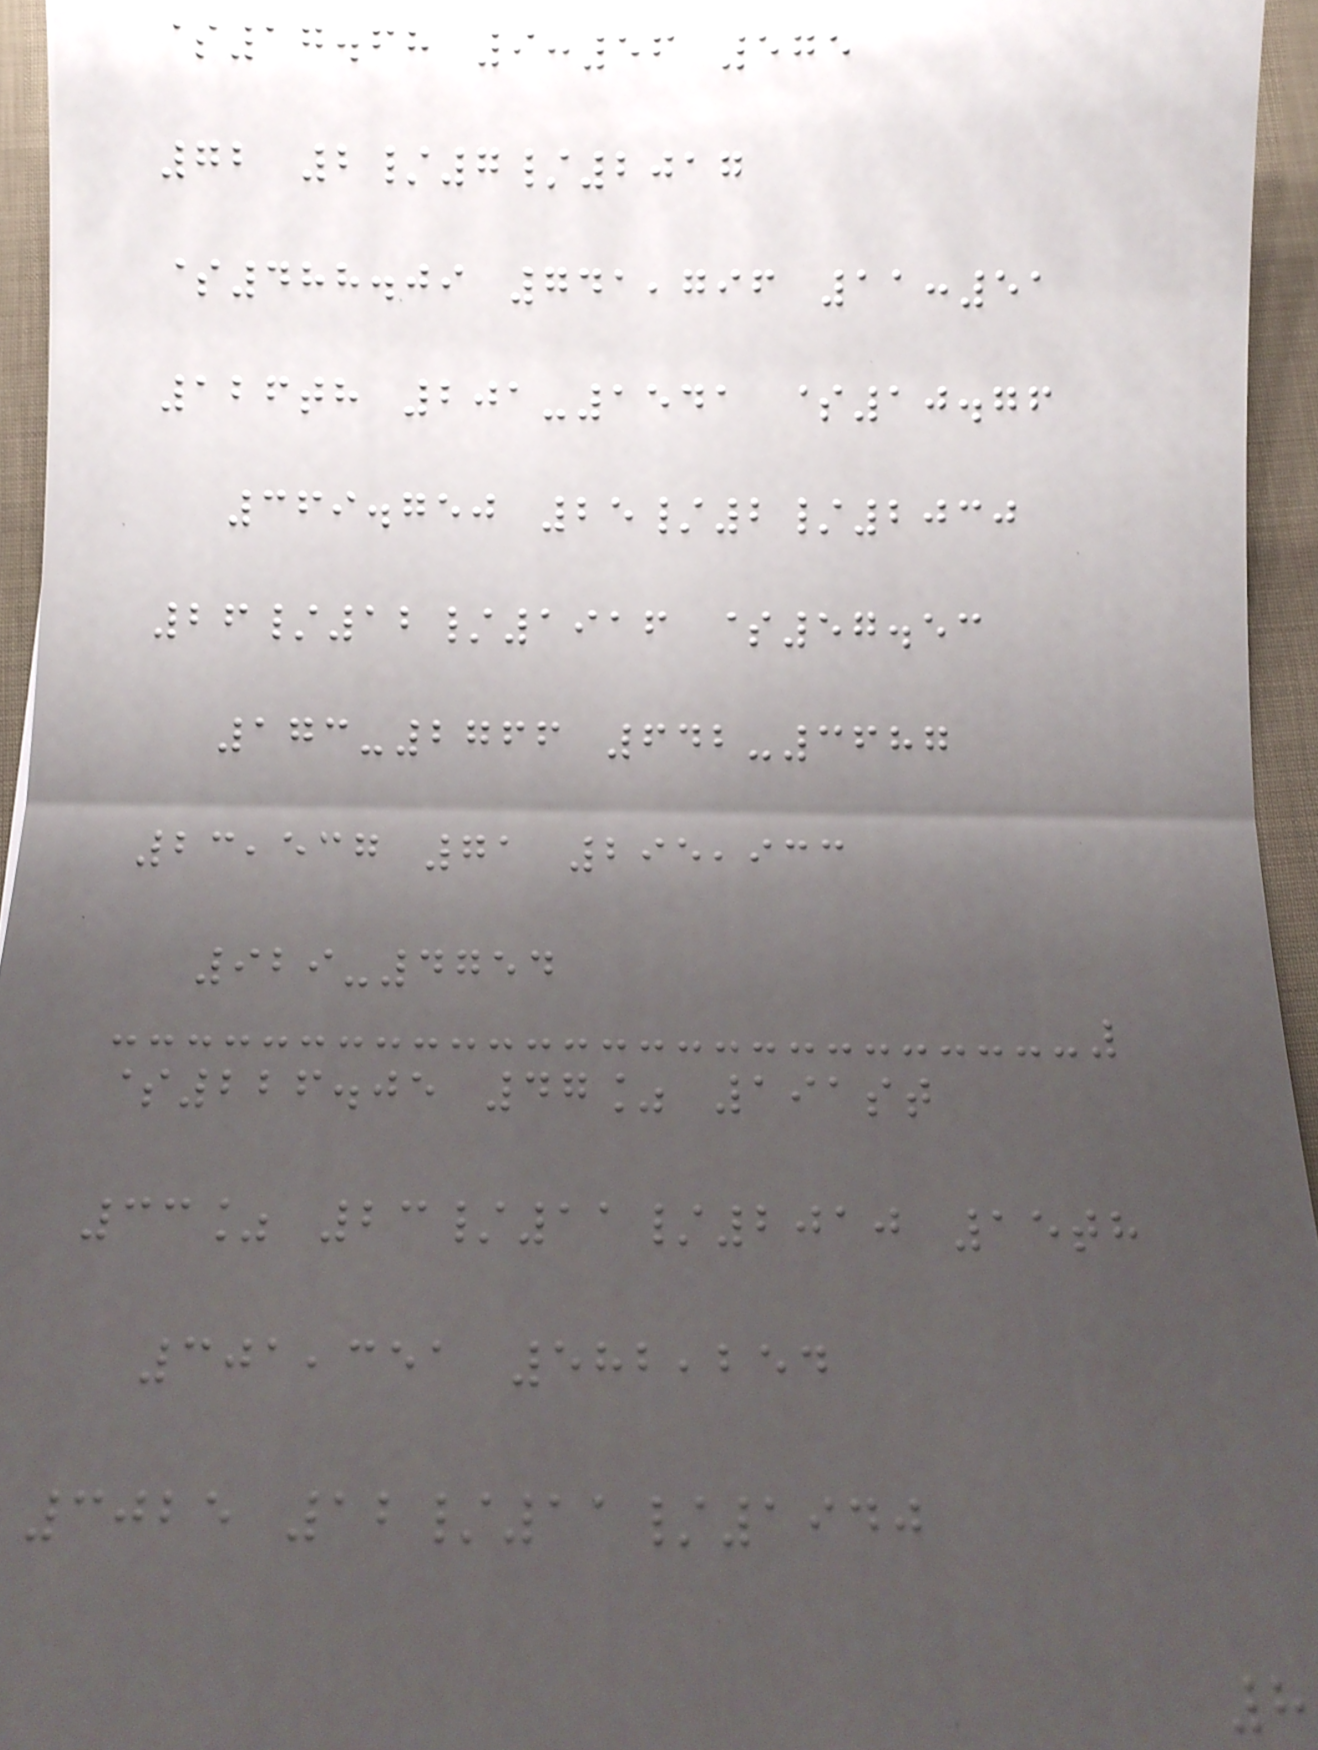$17.68 9:56 575
72 2/7/2017
$488.09 741,796 11:51
126th 201-1541 $10.76
369.750 25/2/2030
26/12/1916 $57.53
173-2766 642-3687
23,537 71 295,933
929-4754
$226.05 47% 191st
33% 23/11/2010 15th
301,351 582,254
3025 12/11/1940
8
